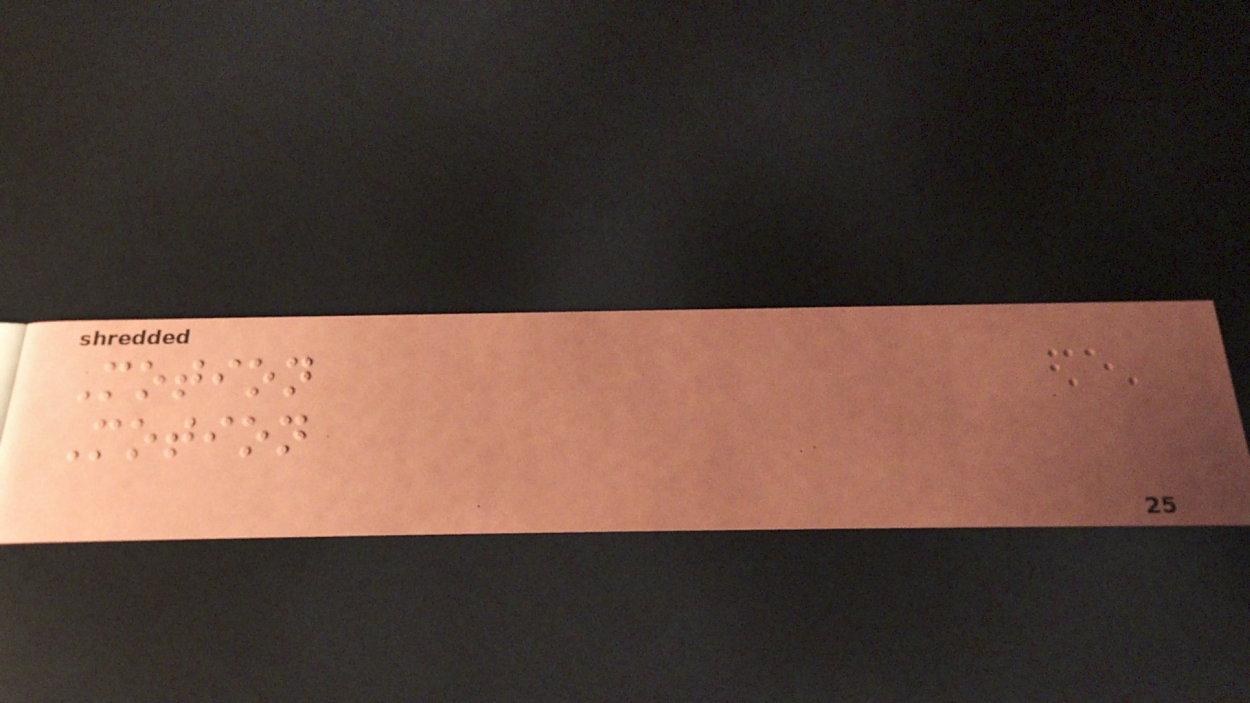Motion
Motion
